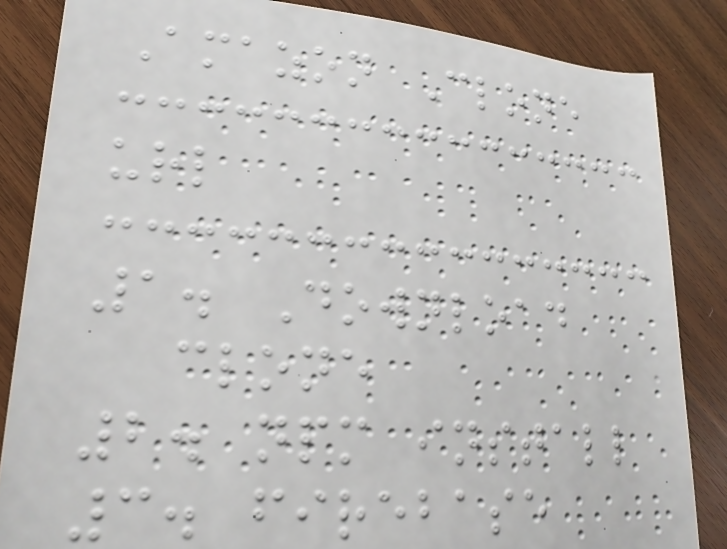Amazon Clone
url
1. Download
clone
2. npm install
3. firebase
